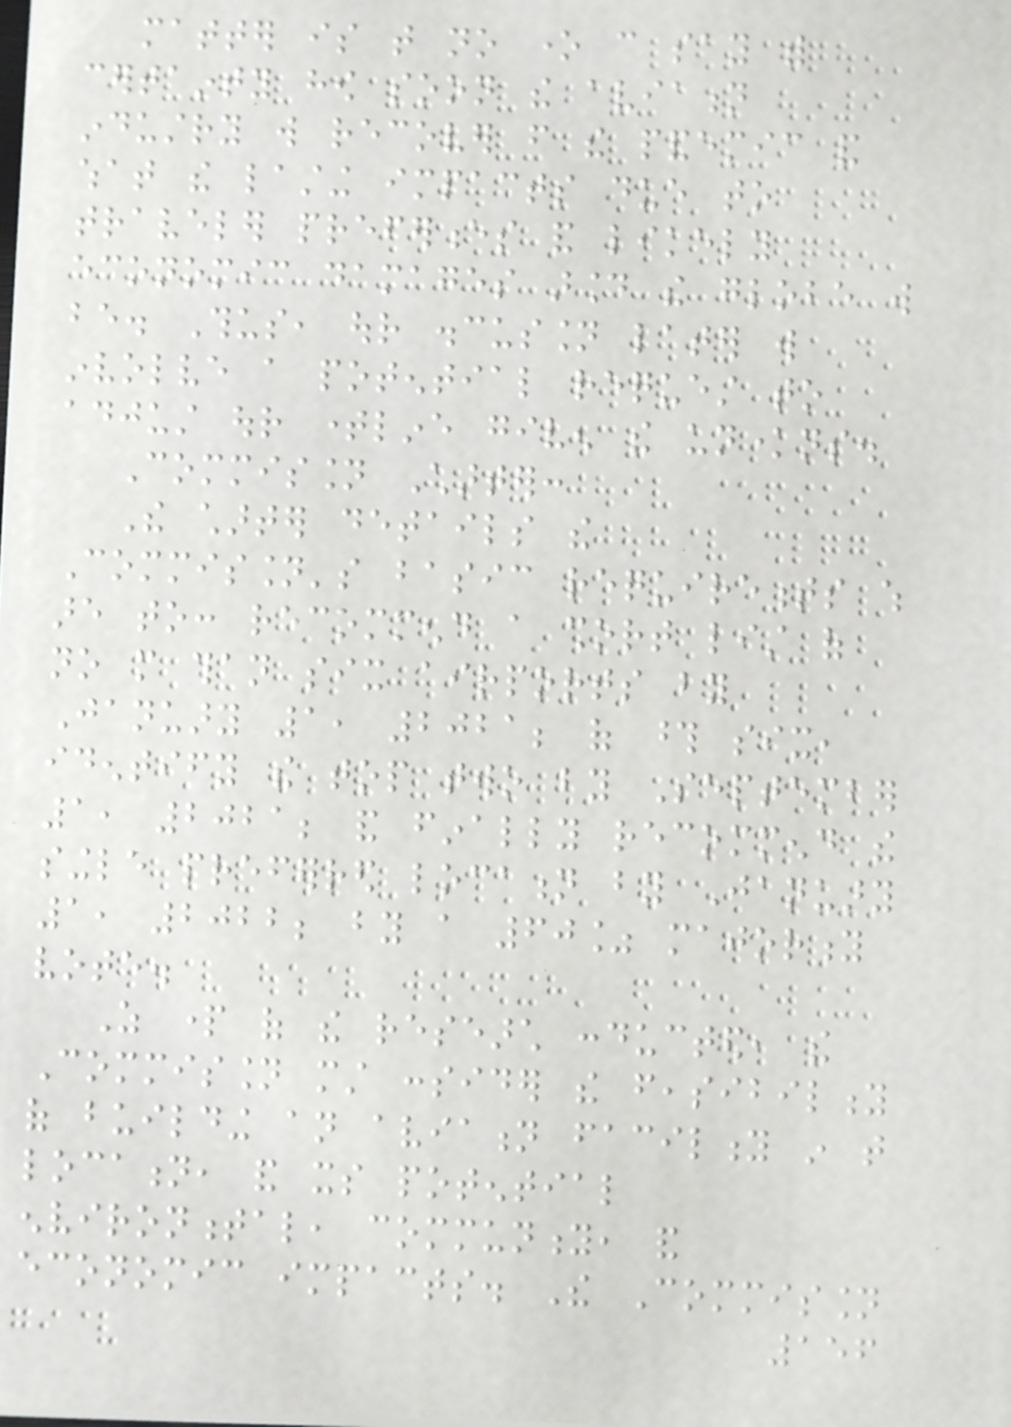matter is that no one can say with
certainty how soon the aviation
industry will recover from the pandemic and
what the lasting impacts due to
traveler preferences and likely
economic damages around the globe will
be. Thus, our discussion later will
involve a potential request to
adjust our timeline given the unknowns.
Commission Charter:
The charter details the
Commission's basic requirements which
are to: recommend a short list of
no more than six airports by
January 1, 2021; of those six,
identify the top two by September
1, 2021; and finally recommend the
single preferred location by January
1, 2022; by a 60% majority
vote.
As part of the research conducted, the
Commission must consider the feasibility
of building an aviation facility in that
location, and its potential
environmental, community, and
economic impacts. The Commission
156
